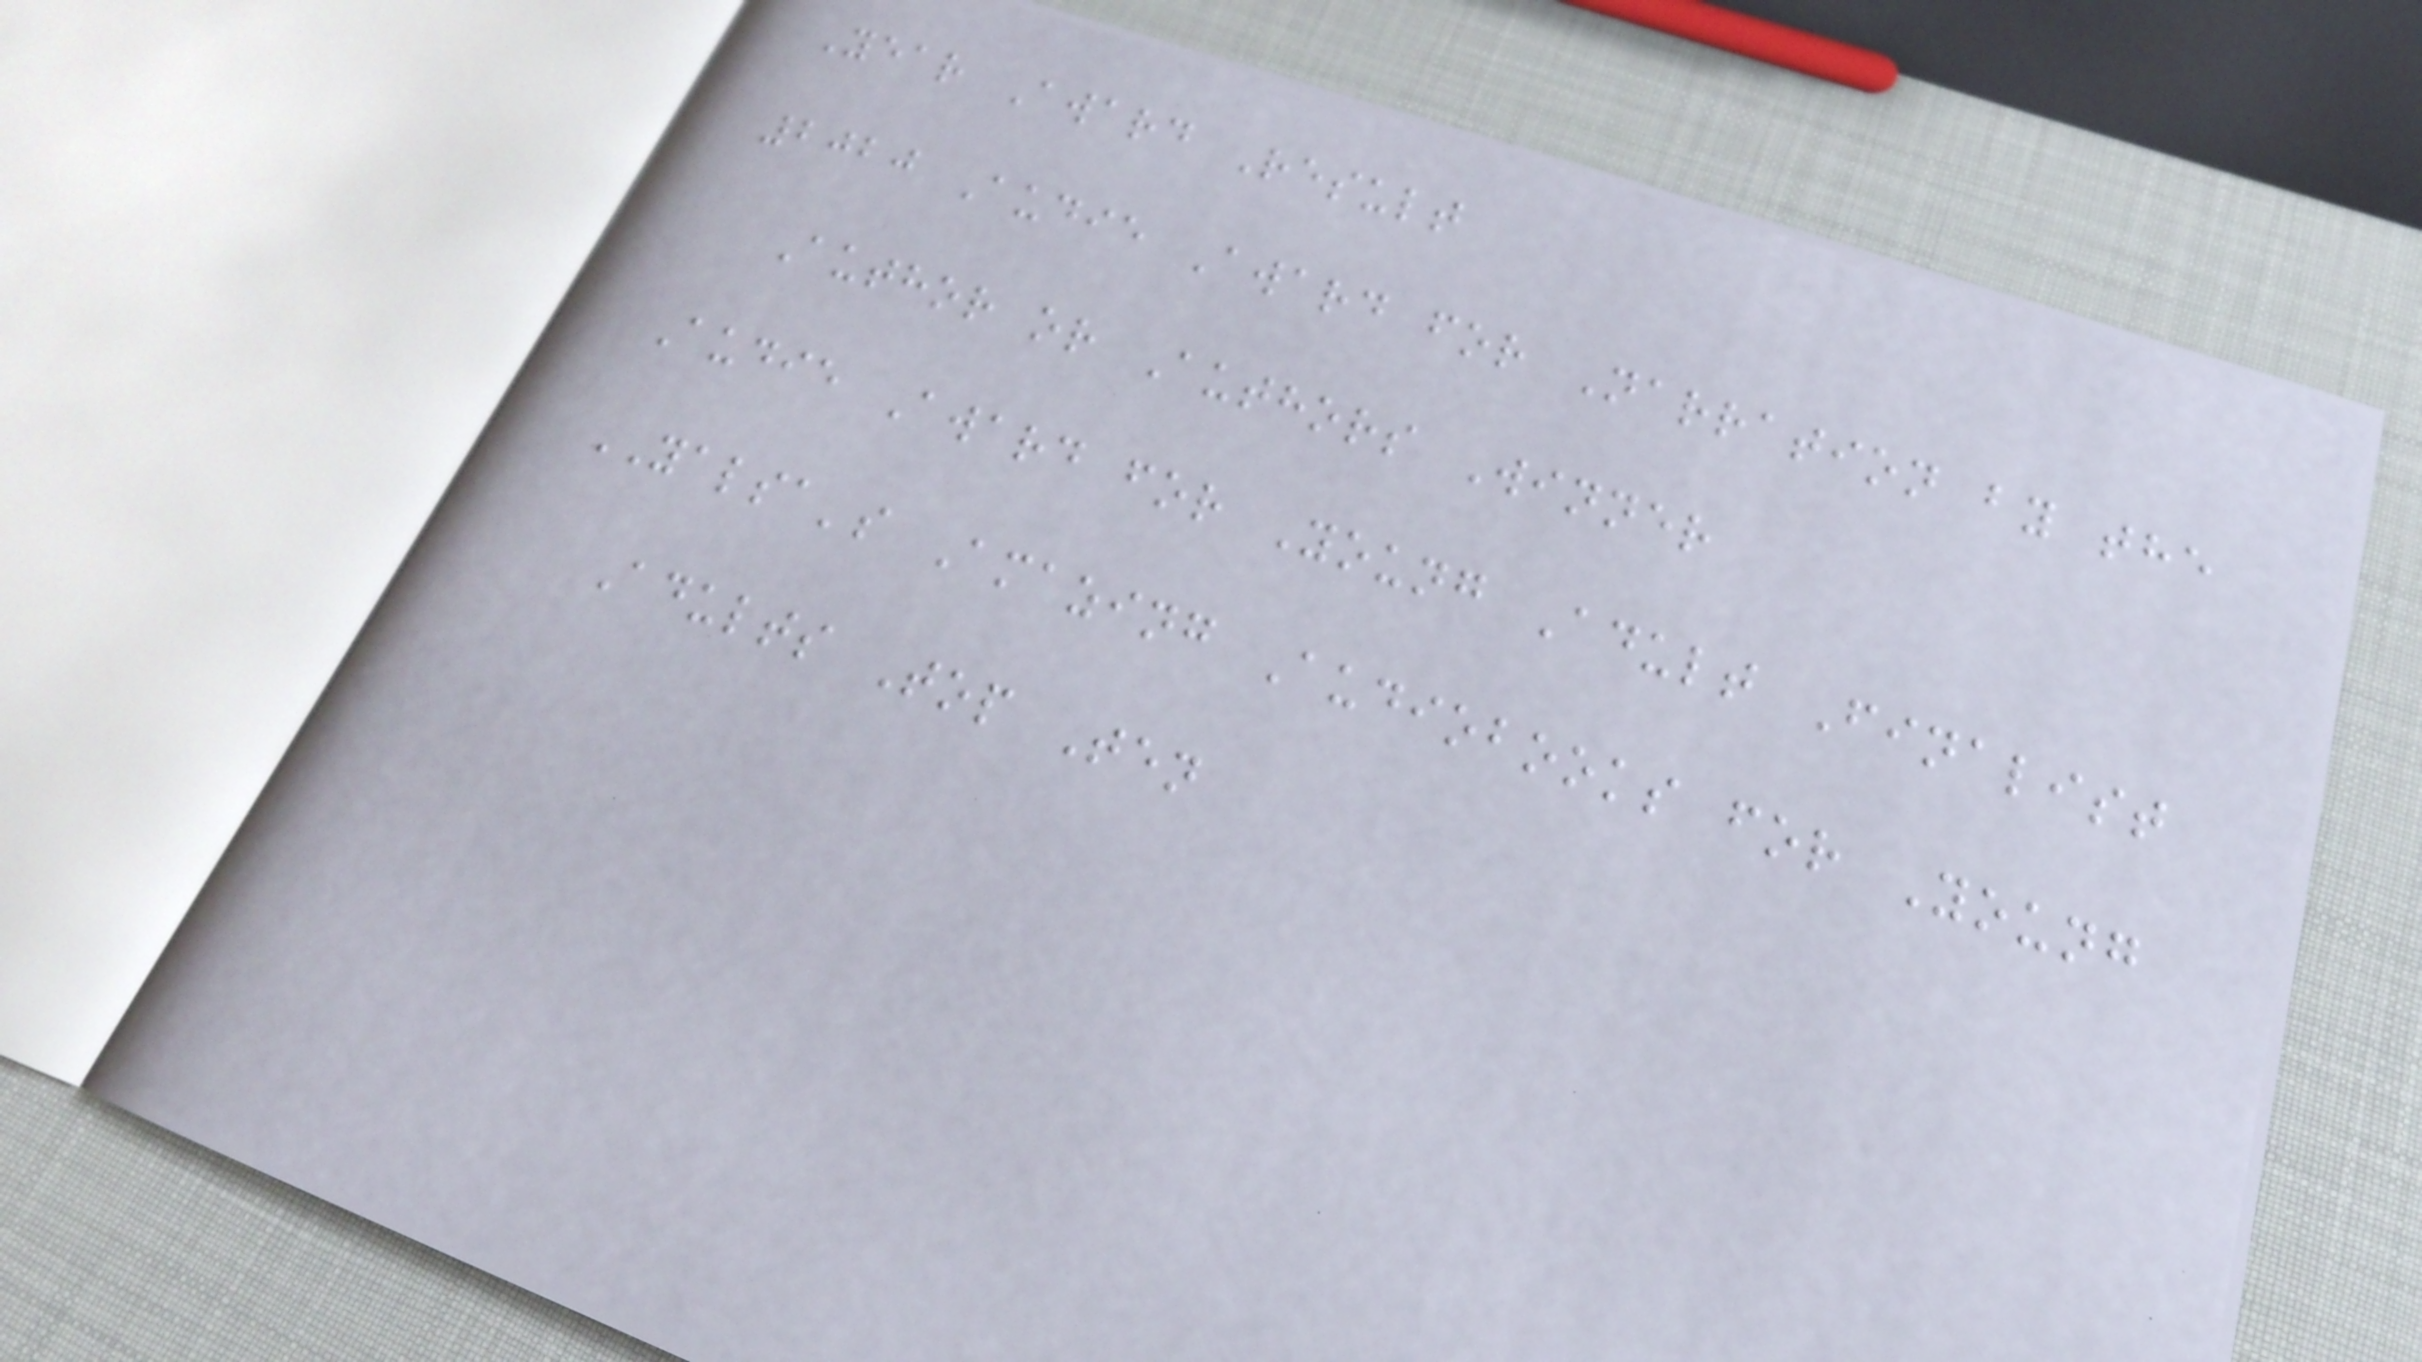Year Award Result
2020 Audie Award for Narration by the
Author or Authors Winner
Audie Award for Young Adult Finalist
YALSA's Amazing Audiobooks for Young
Adults Top Ten
